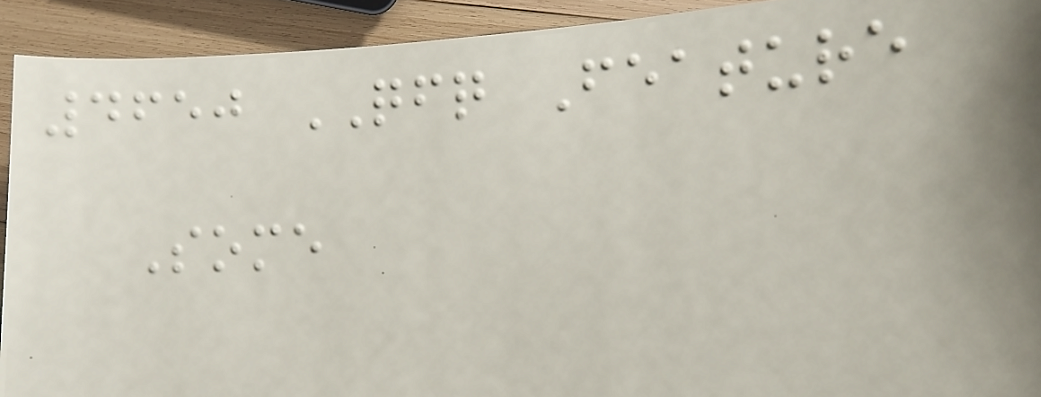4650 QFQ Feature
Some
